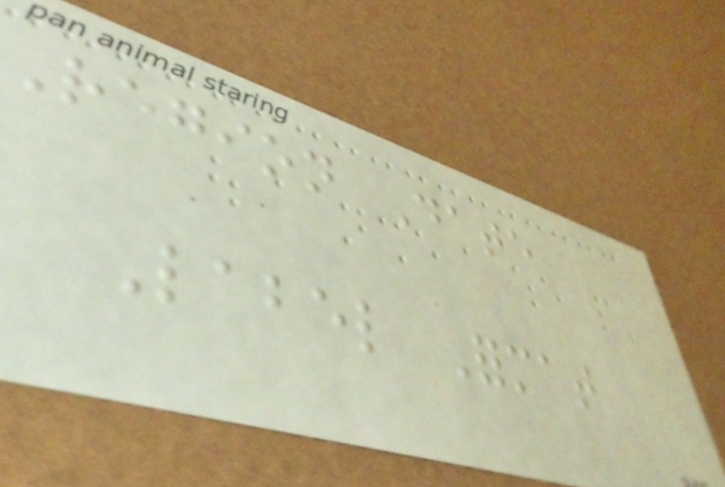Region Date
Label Format
